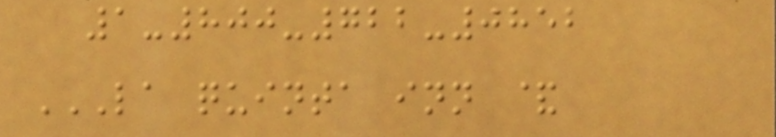1-800-722-0852
LA QUINTA INN &
